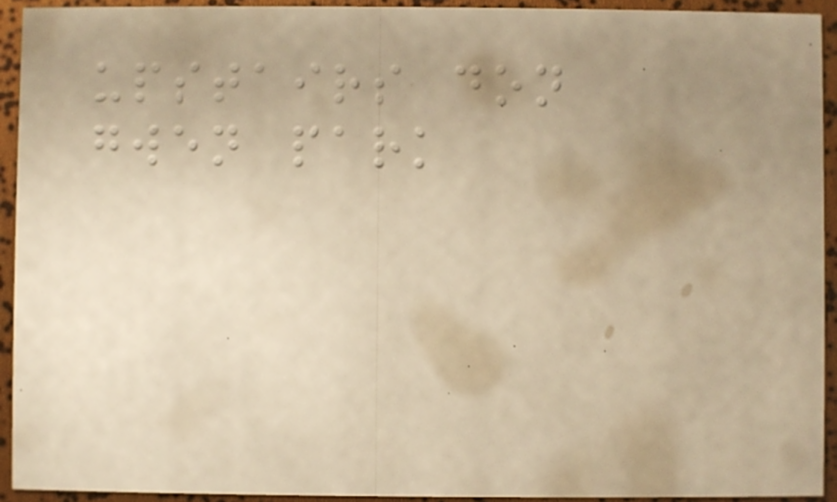upstairs don
gwen park
